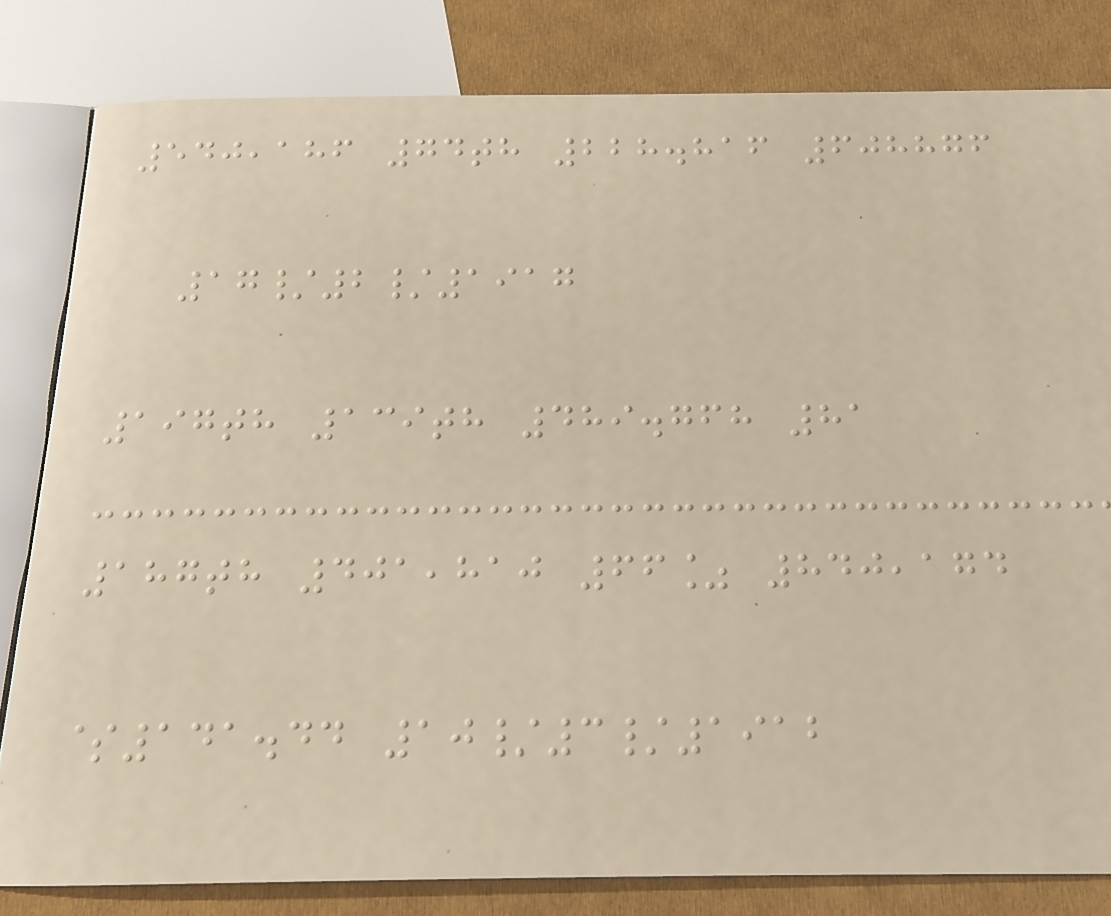540,186 74th 228.816 608876
17/2/1917
197th 139th 489.768 81
187th 401,810 66% 840,174
$141.44 10/3/1912
